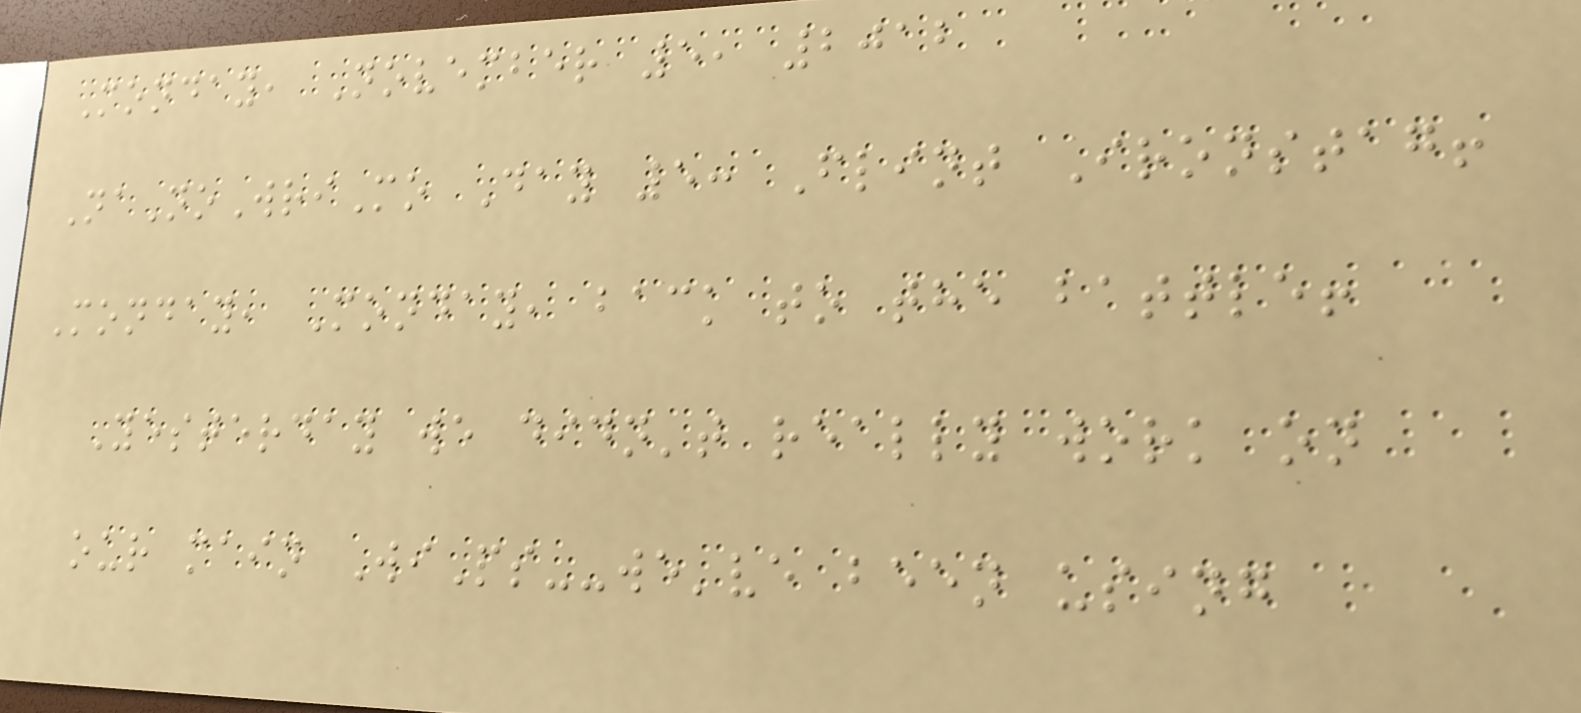Monday, November 5, 2012
NaNoWriMo Day 5: Flint Ironstag!
Monday, Monday, back to the battle!
Yesterday we didn't really work on
our main WiPs--we've been using
